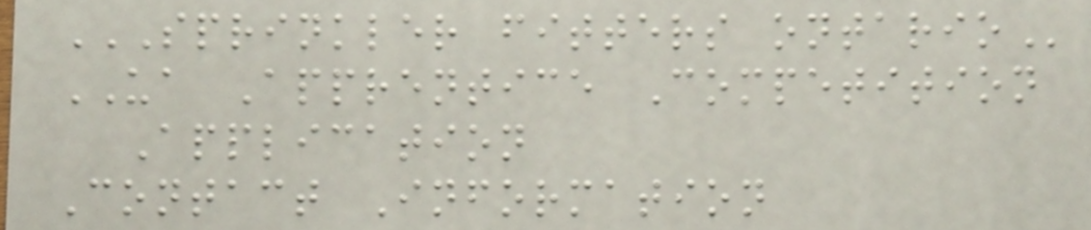SPRINKLER FITTERS ONTARIO
UA Apprentice Competition
Application
Contact Information
